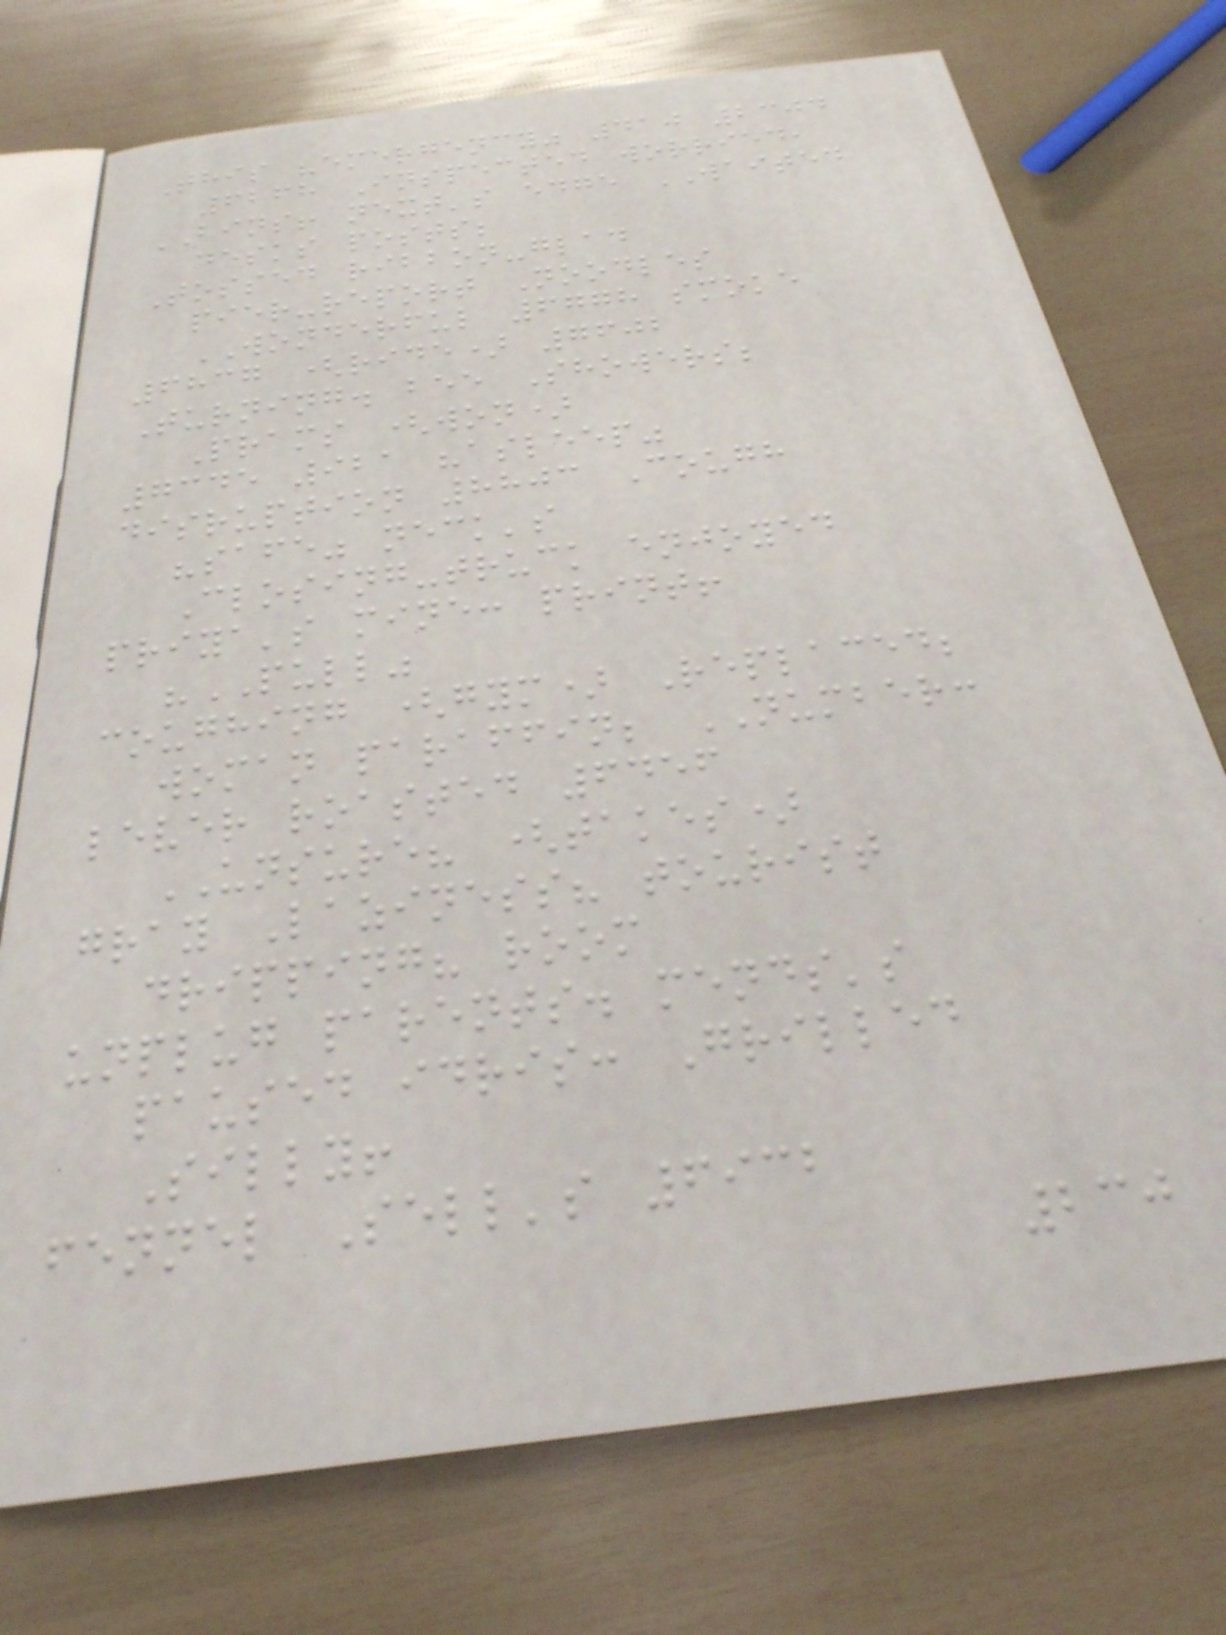This "emergency" 410 2304
6268 Inspected worried,
BINS! next's edge WAITED
desks posts;
Tossed ribbon-glad
pier-report Noodles
WONDERFUL 6778 smoke
6837 (ride) 7602
Turning. bee Showers;
Prams (won)
7345 921 "asleep"
disruption 8803 Cough
"safe" neck's
Closing-truck enjoyed
priya's mine: print!
"PULL"
coughing (gym) Replaced;
woman paraffin; NUMBER:
lever roasted 6456
UNSURE? (takes)
gray Laziness? tourist
dripping? room
unplug parents. mends's
paused idris: Grilled
Silly!
fennel Sell's 6932
230
